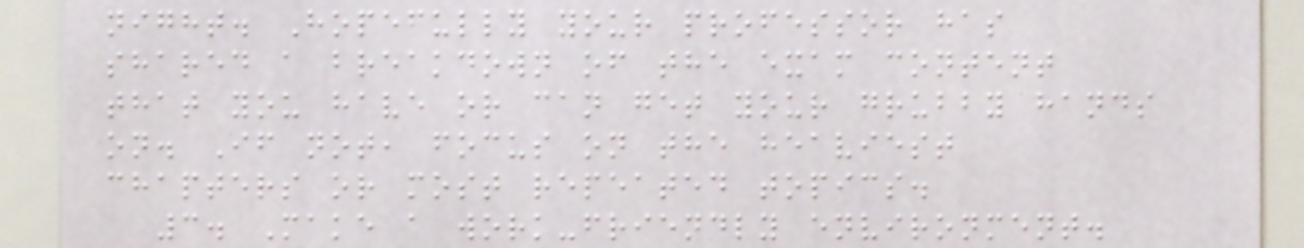night. Hopefully your professor has
shared a breakdown of the exam content
that you have or can get your grubby hands
on. If not, focus on the heaviest
chapters or most repeated topics.
3. Make a work-friendly environment.
